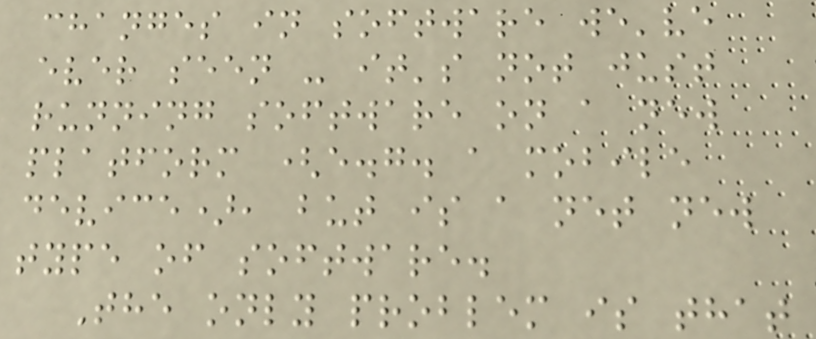changes in software we've
ever seen - it's not just
running software on a new
platform (e.g. a mobile
device), but is a net new
type of software.
The only problem is that
